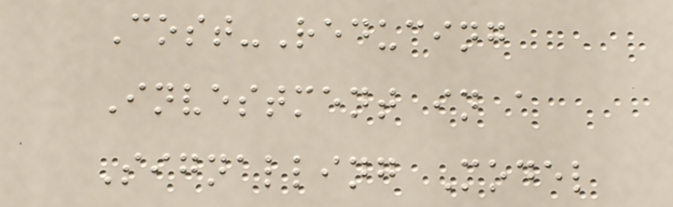Cost-Reducing
Investment in a
Signalling Model
